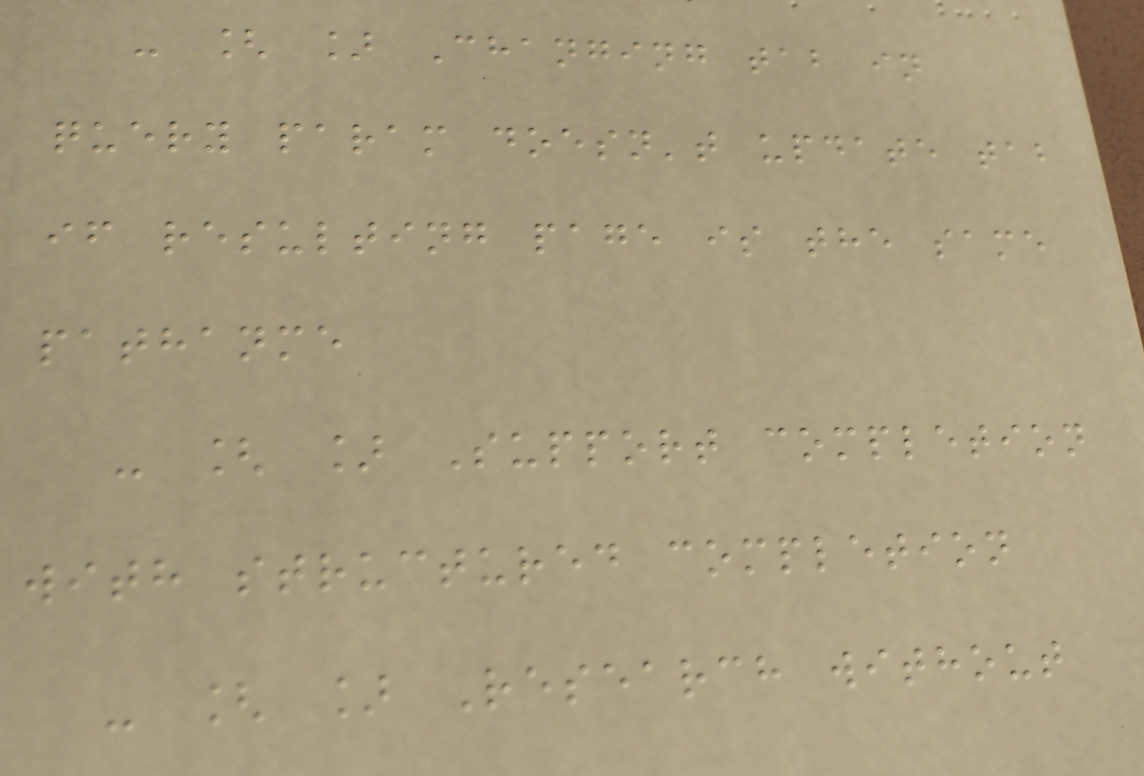- [ ] Changing tab in
query param doesn't update tab
if resulting page is the same
pathanme
- [ ] Support completion
with structured completion
- [ ] Research without
